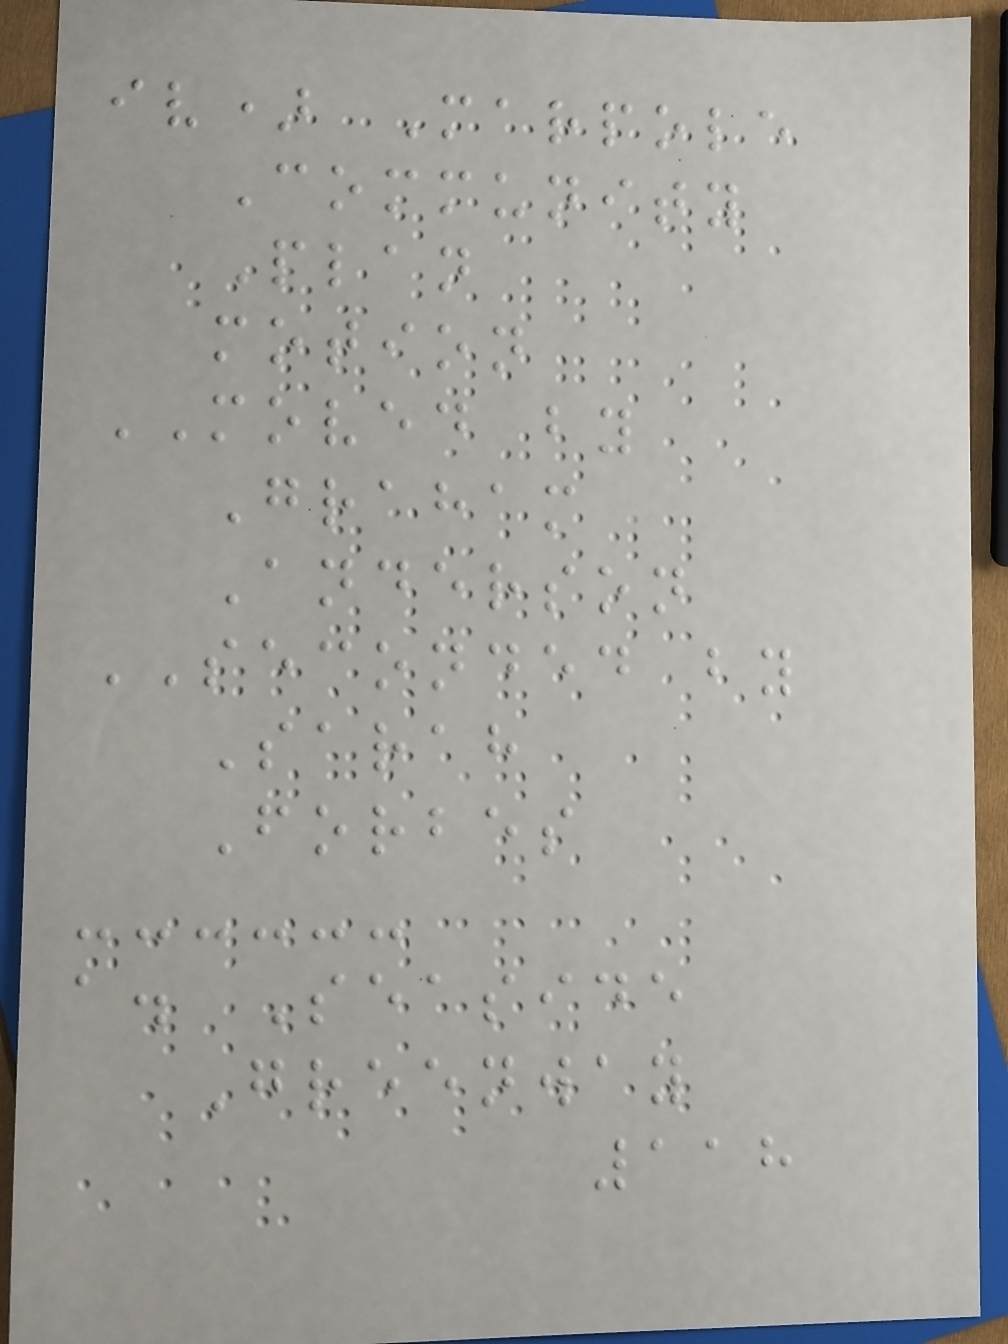iv) Marpole
Community
Plan
motion
MOVED by
Graham
Anderson
SECONDED by
Sarah
Forbes
a. Seaside
Greenway
118
